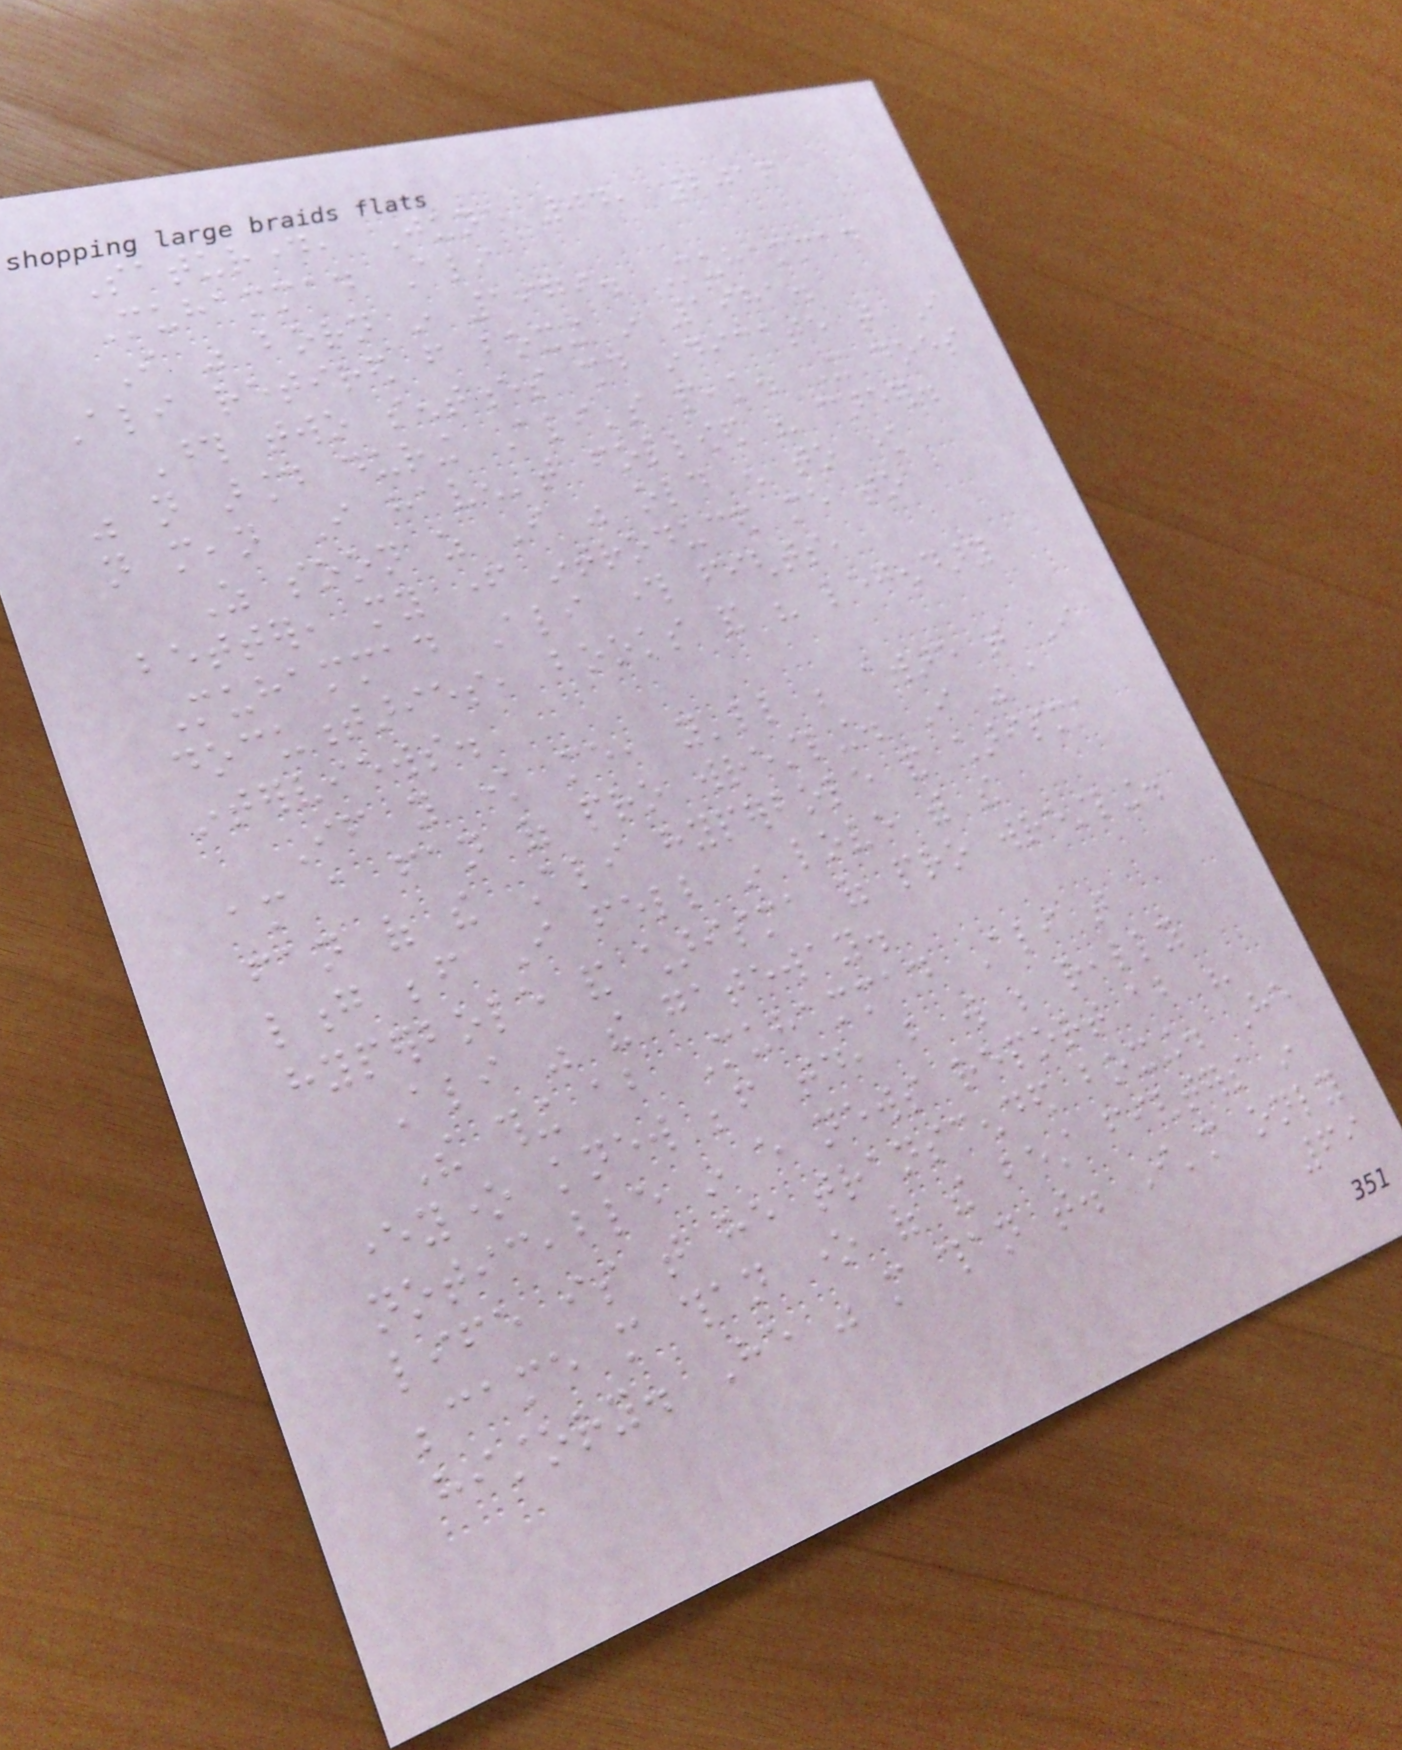Saturday, June 04, 2016
Muhammad Ali
I was born in 1979. Muhammad
Ali retired from boxing in 1981.
Those two sentences should indicate that I
was not around during Ali's peak. It does
not mean I haven't followed his career.
As soon as I was old enough to know
better, my father introduced me to
Muhammad Ali through fights,
documentaries, books and his legendary
interviews.
If you know me, you'll be aware that I
am a fan of pro wrestling. I was a
fan of the Ali hyperbole and charisma
long before I fell in love with the
hyperbole and charisma of pro wrestling.
Ali was the gateway.
The thing about Muhammad Ali that
everyone knew before today, but will be really
noticeable in every news report about his
life is that he transcended boxing. He
became more than one of the best fighters in
history. He was more than that. I'm only
69
